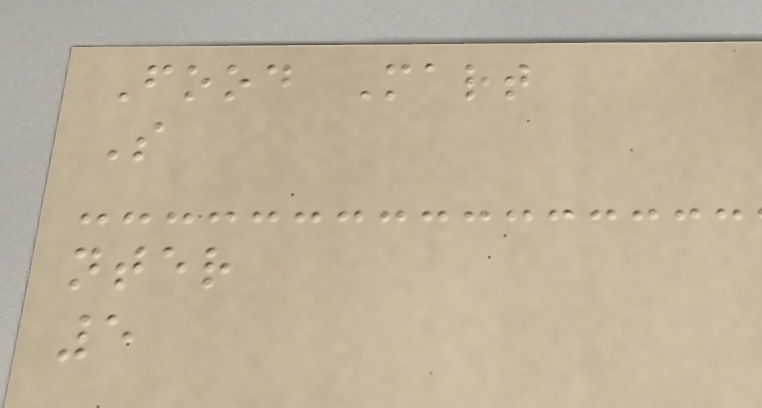Food Mart
S
nter
5
